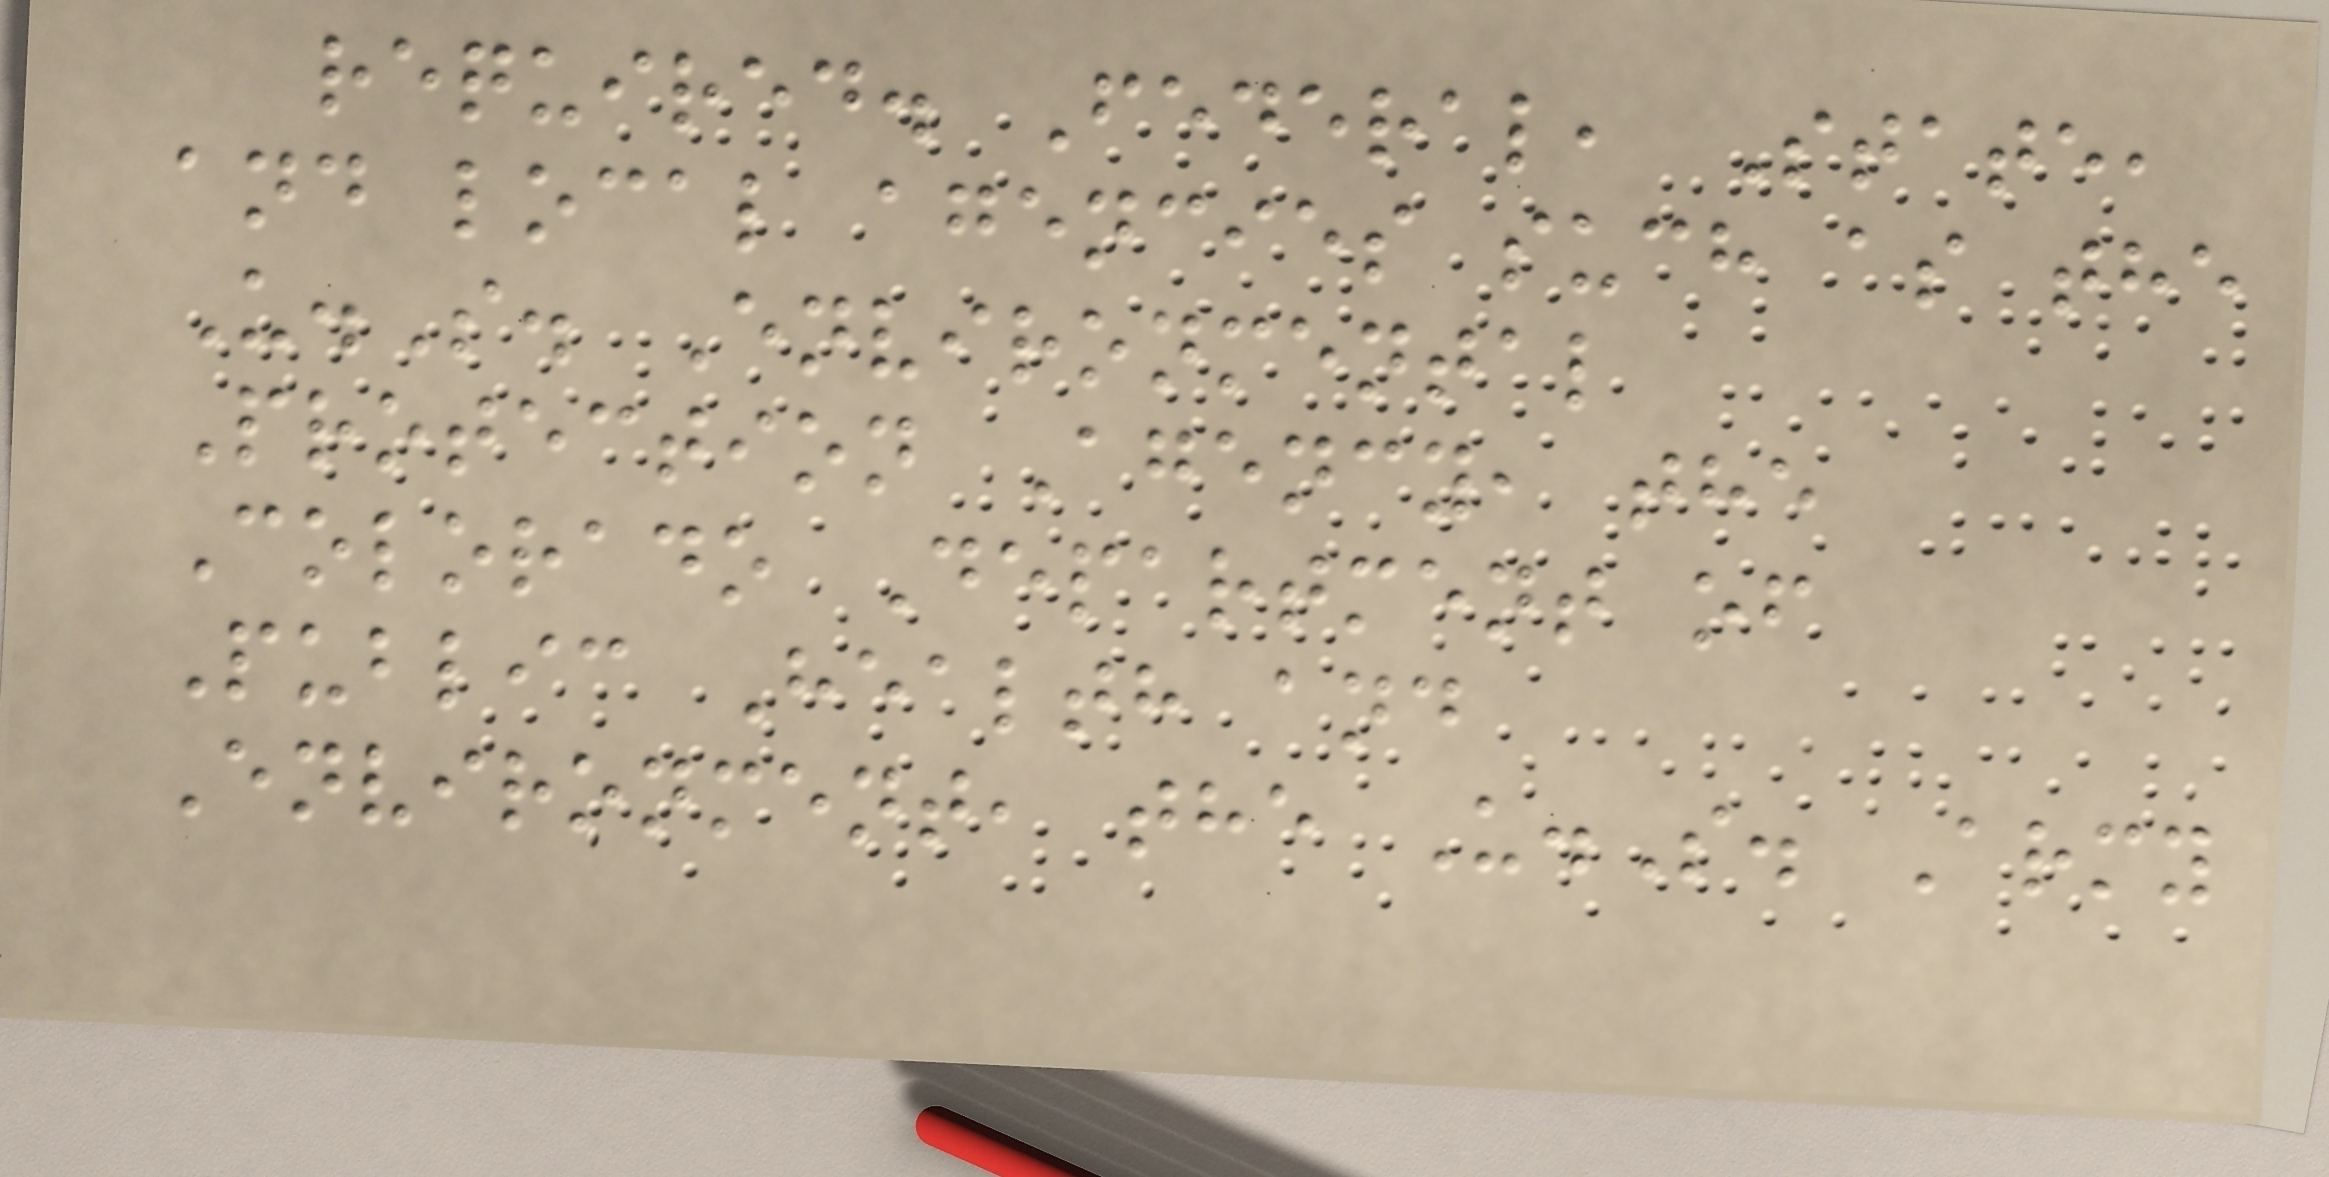required. Federal, State,
and local agencies such as the
U.S. Environmental
Protection Agency, the
Colorado Department of
Public Health and
Environment, the U.S. Army
